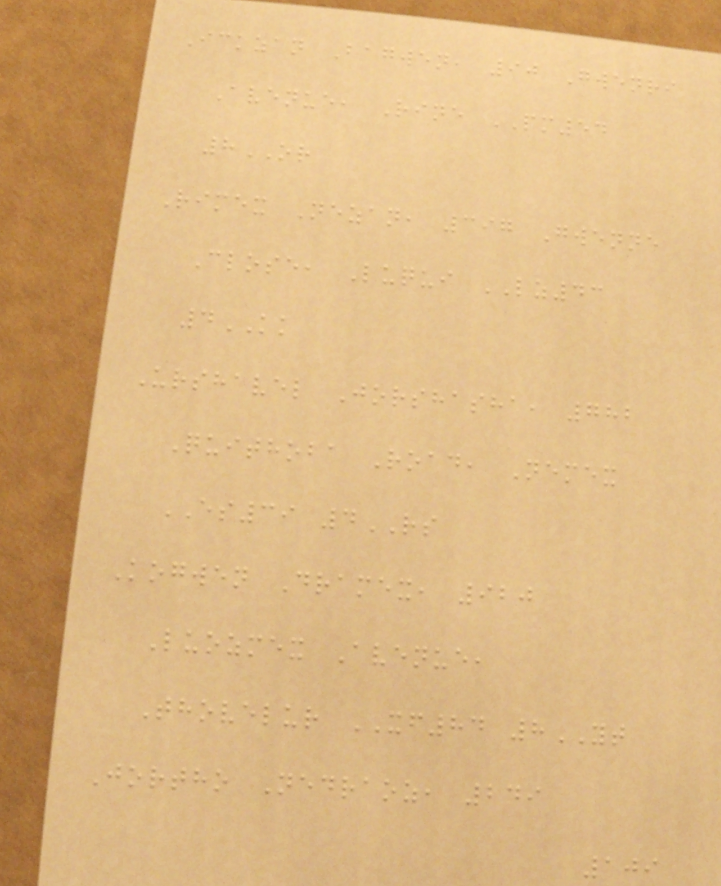Ickzan Bagwen, 90 Gwenri
Avenue, Rine PM54
8OR
Rimex Nezan, 397 Gwenne
Close, Luqui LZ43
4KK
Urshavel Jorshasha, 782
Quithoba Road, Nemex
ES39 4RS
Kogwen Dramex, 920
Luozmex Avenue,
Thovelur XF84 8YT
Jortho Nedraoz, 249
109
